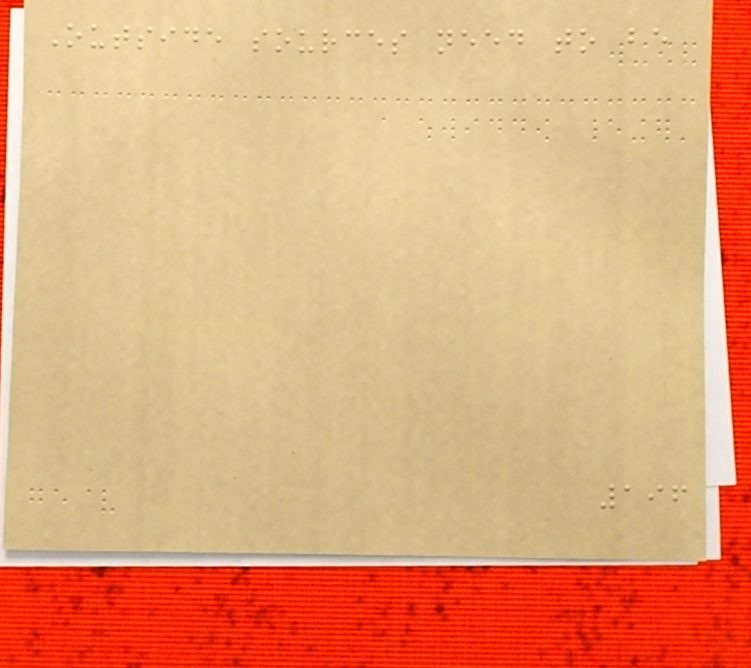Outside sources need to be
196
